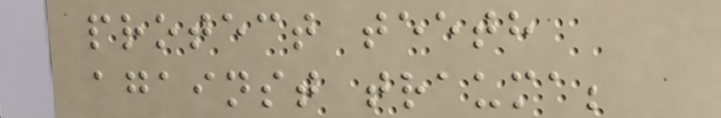protect teeth
against trauma;
